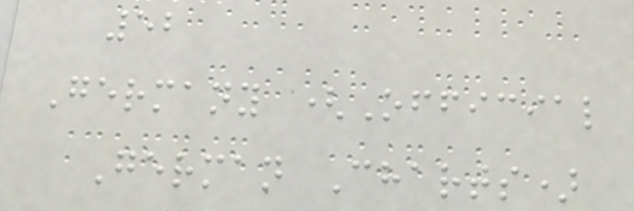52
Germany (Official
German Charts)
